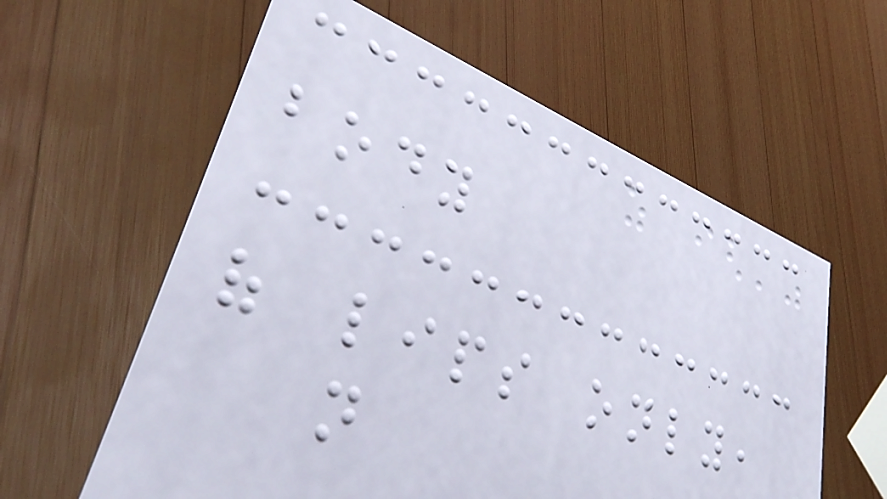body
of lips only,
not
